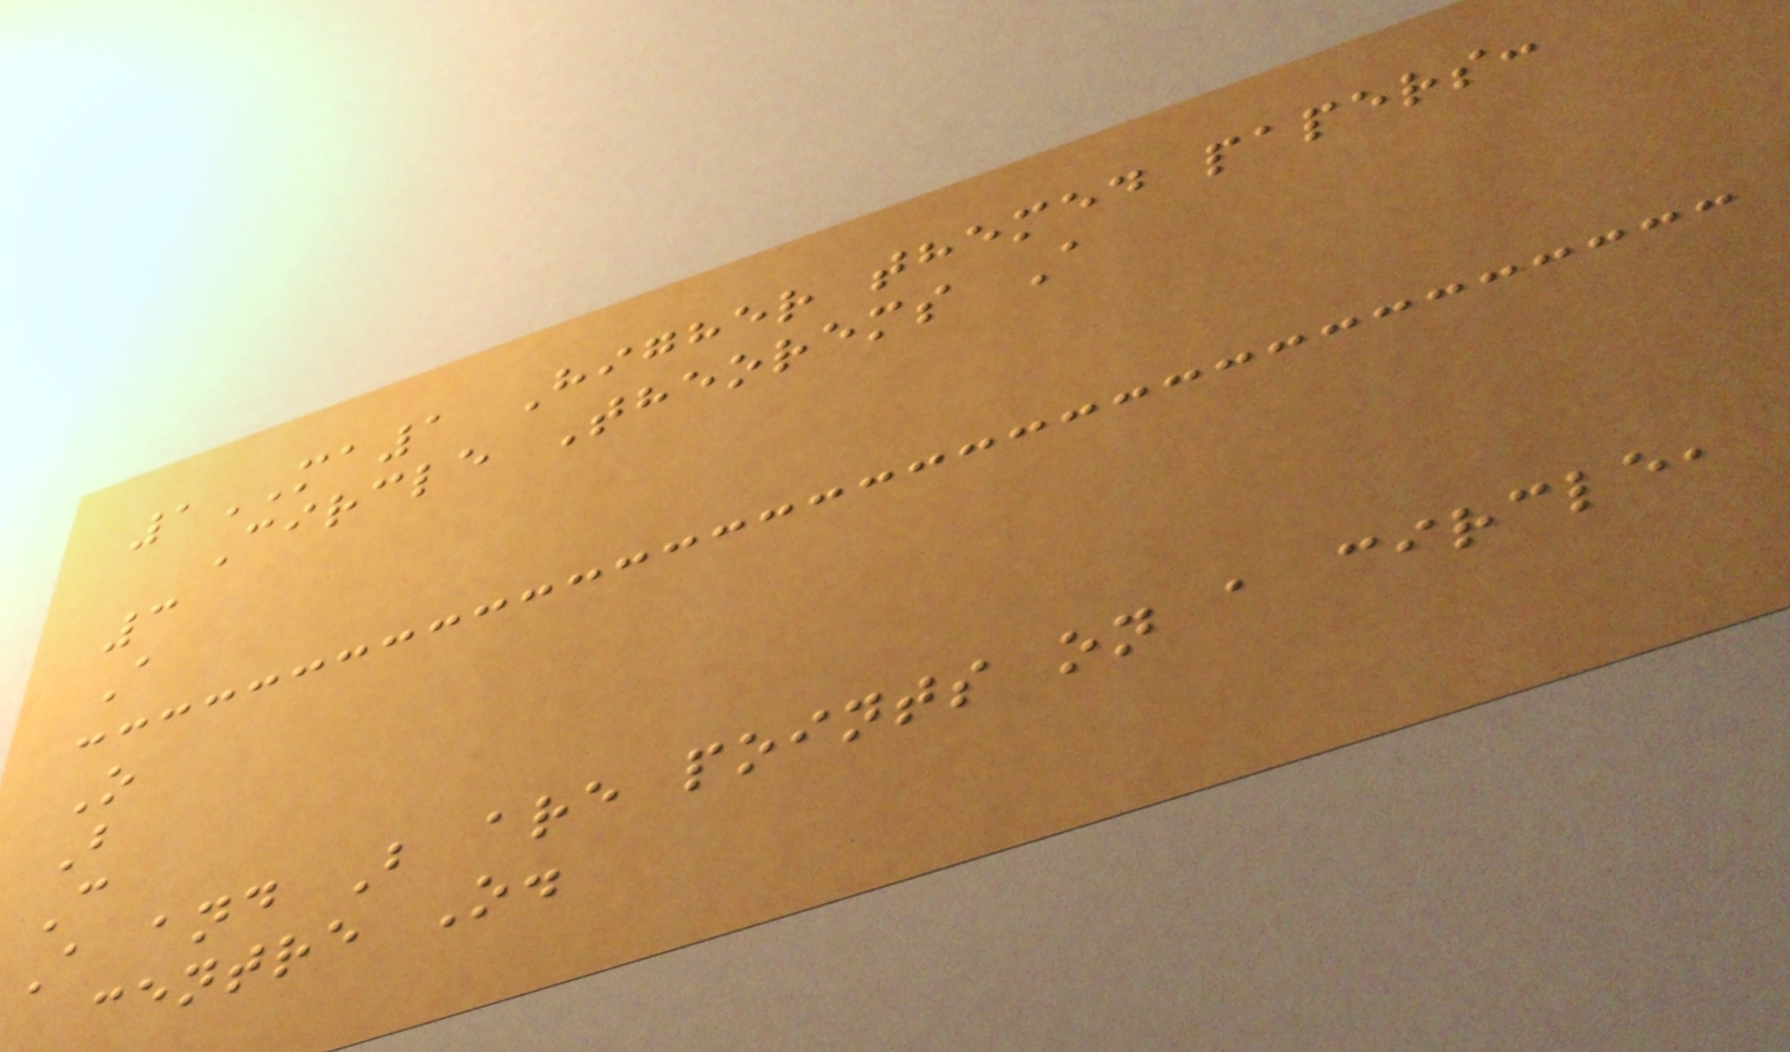1MA1 Higher themed papers:
Circle Theorems A
3
A
O
B
C
A and B are points on a circle,
centre O.
